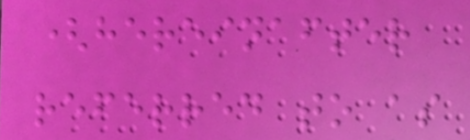(hereinafter
referred to as
